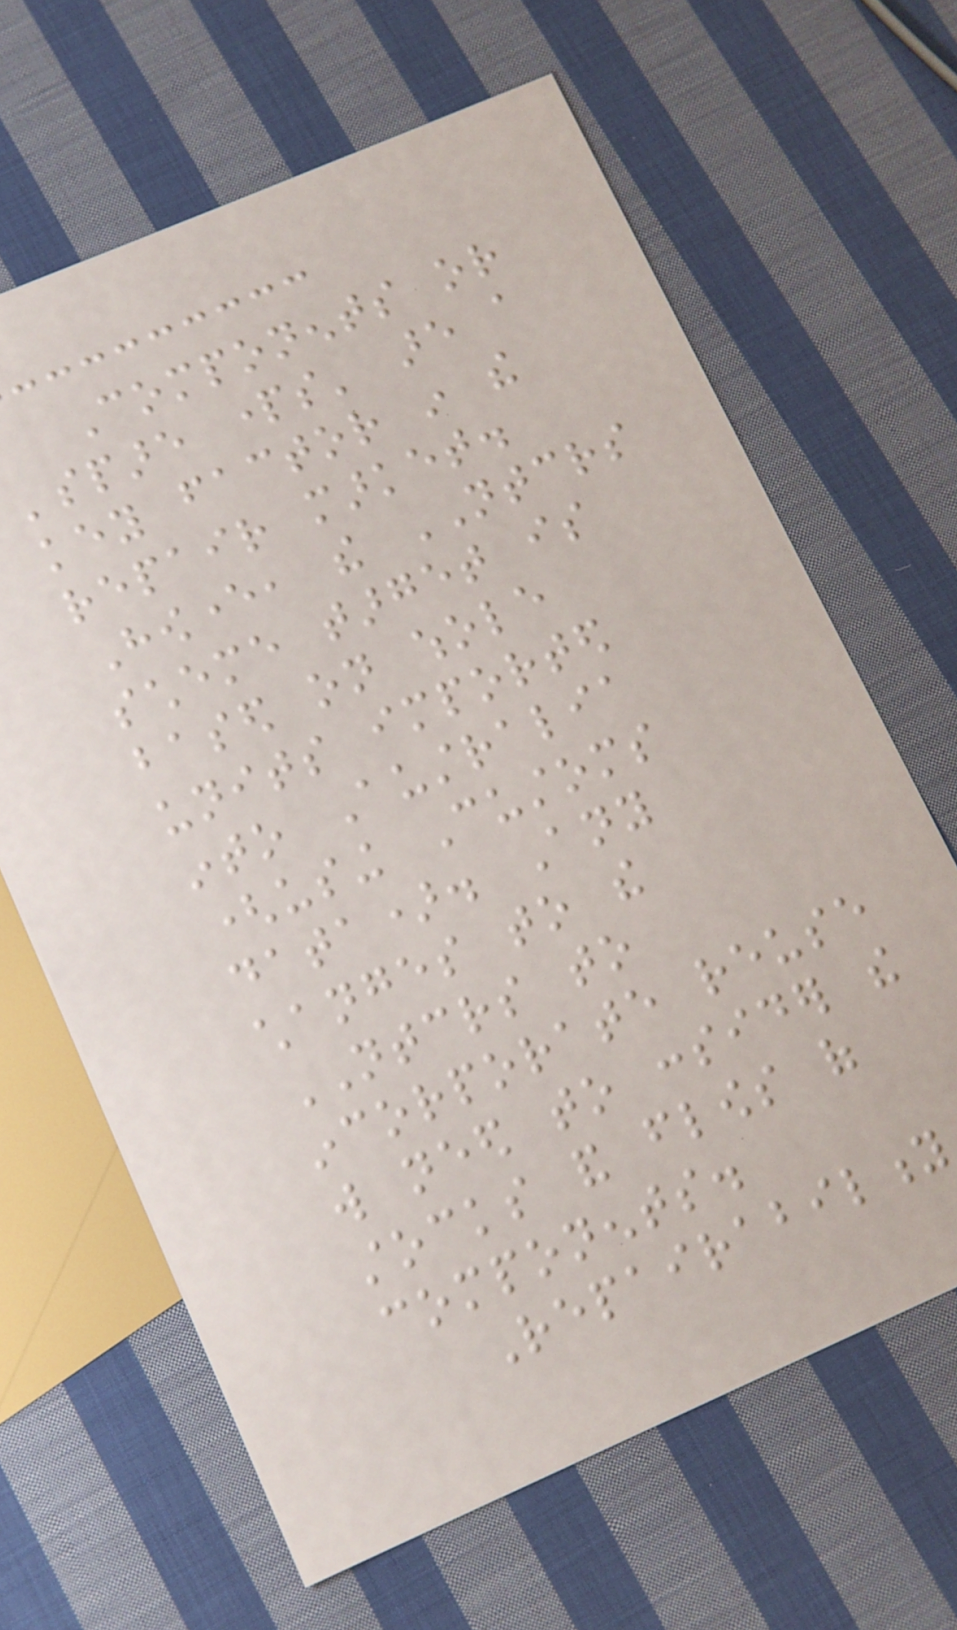Components or
'spare parts' are a
key factor in the
repair market.
However, the NTCRS
scheme target is
based on whole
units imported
into Australia
(using Customs
data). Any
changes to the
NTCRS to
incorporate reuse
will need to consider the
stocks and flows of
components.
Repairability
